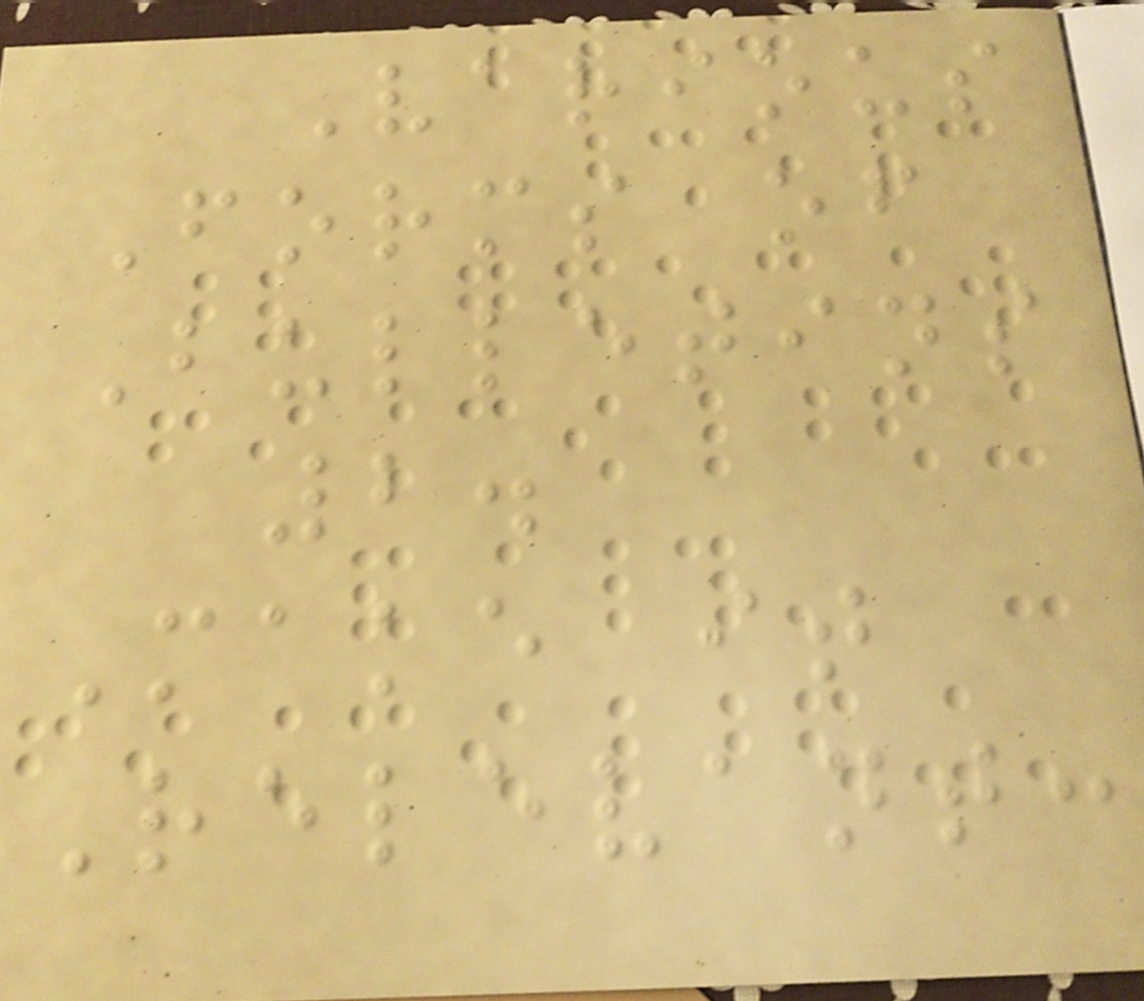Various
Forms of
Bulletins
2.
Make it
Relevant:
